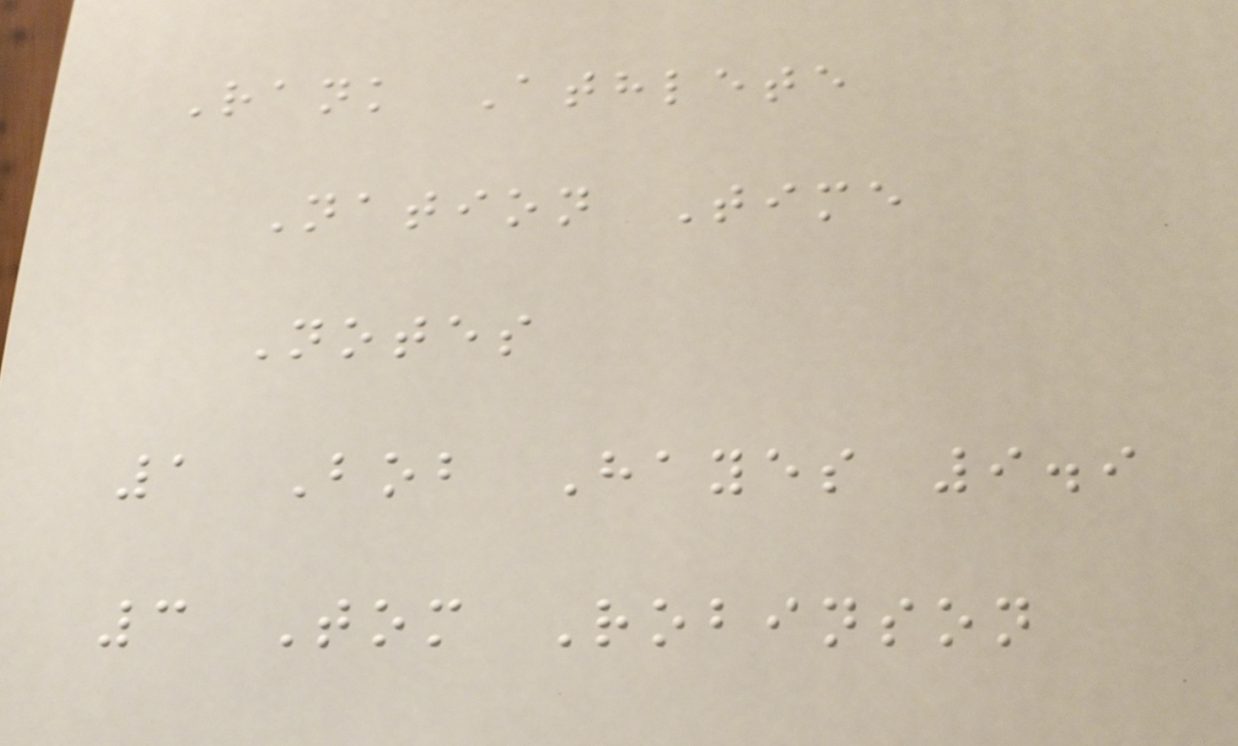Rank Athlete
Nation Time
Notes
1 Bob Hayes 9.9
3 Tom Robinson
